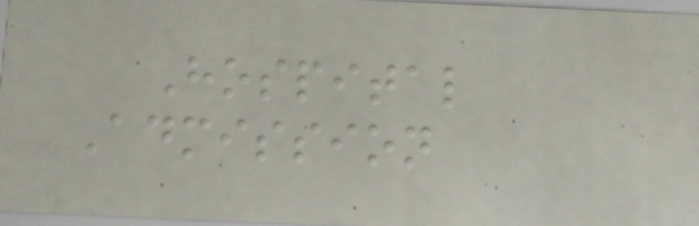Hospital
Admission
